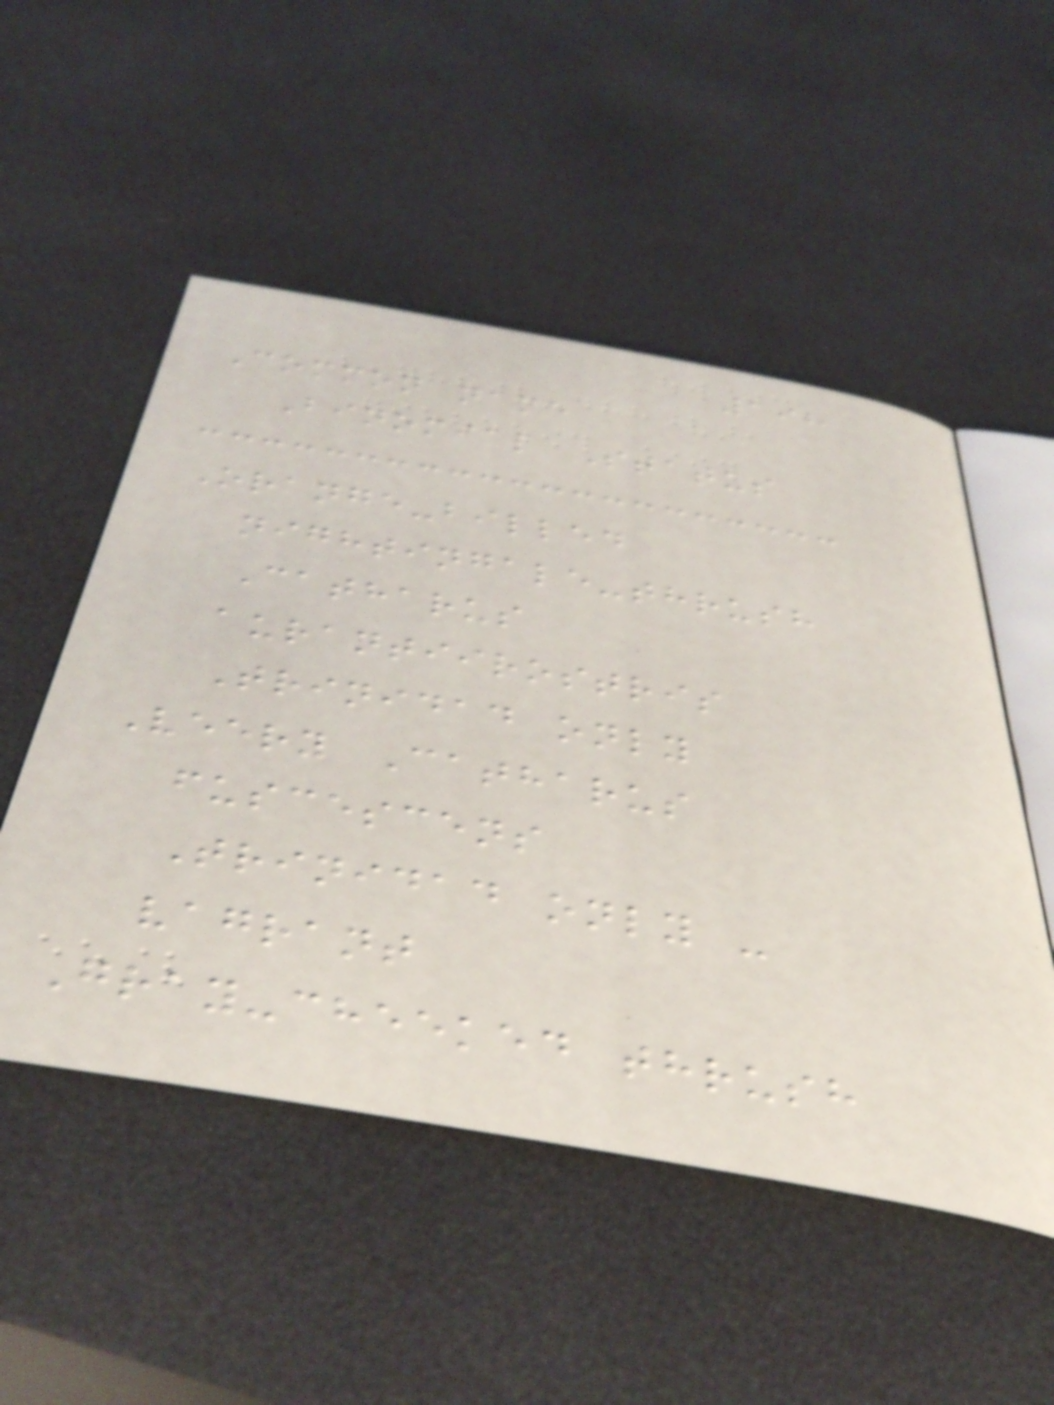198
Common name
Binomial Status
Orange-billed
nightingale-thrush
Catharus
aurantiirostris
Trinidad only
Veery Catharus
fuscescens
Trinidad only -
vagrant
Gray-cheeked thrush
